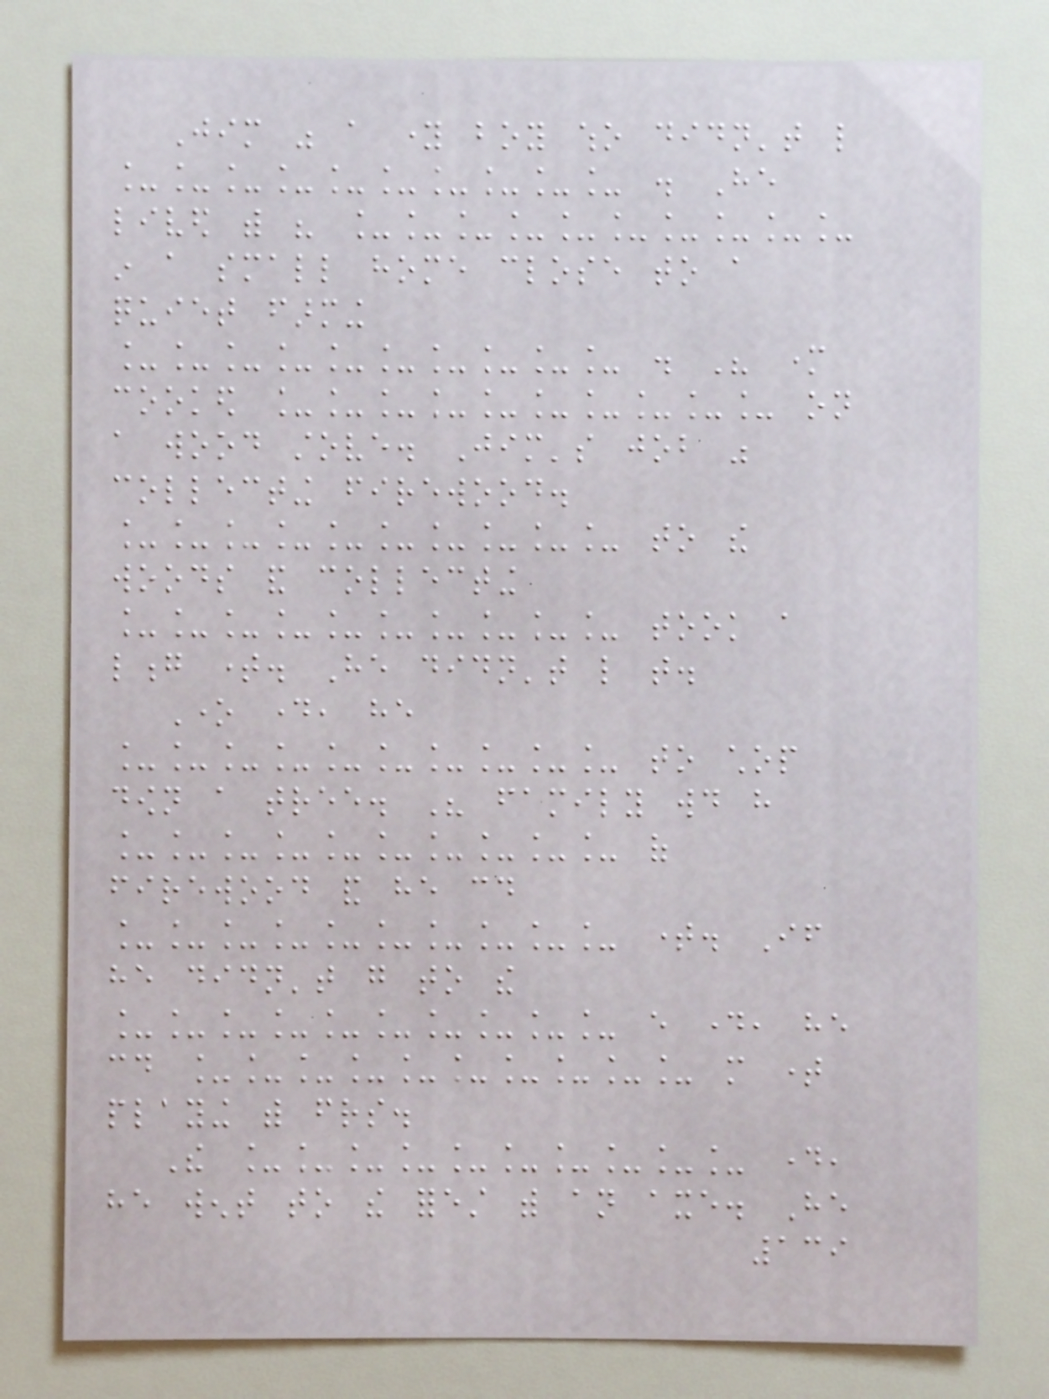Jim was a young boy who didn't like
__________ . He
lived with his __________
in a small home close to a
quiet farming
__________ . His mother
cooked __________ on
a wood stove. Jim's job was
collecting firewood.
__________ to the
woods and collecting
__________ took a
long time. He didn't like that.
One day, he
__________ to chop
down a tree. His family would have
__________ of
firewood and he could
__________ time. If
he didn't go to the
__________ every day, he
could __________ more time
playing with friends.
The __________ day,
he went to the forest with an axe. He
139
